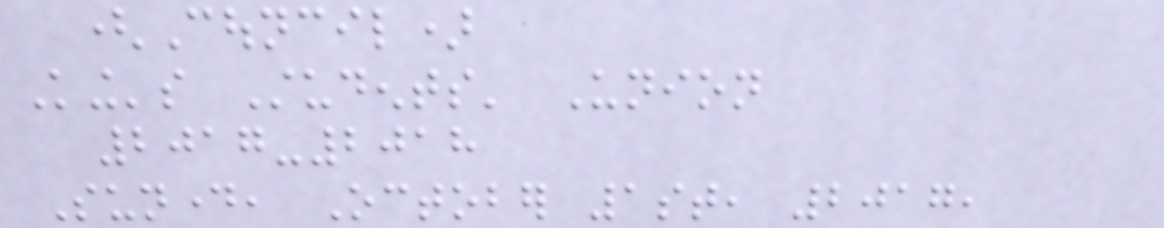(Council)
King's Students' Union
2017-2018
Sunday, October 1st, 2017,
